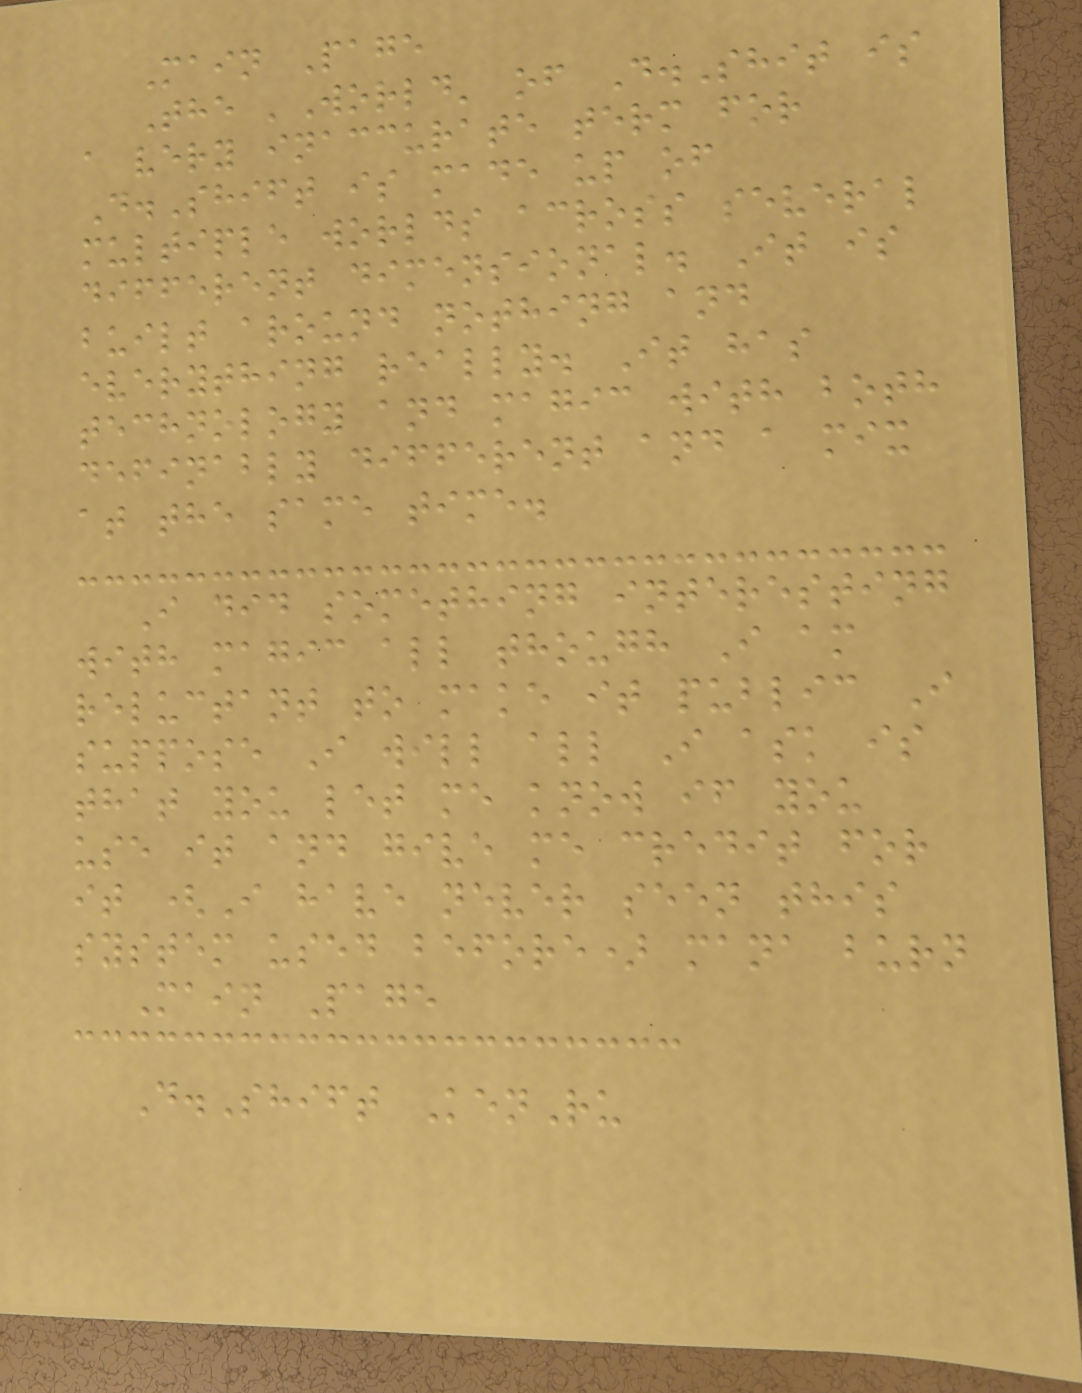Main Page
The 'World' of D.Shit is
a very inaccurate term for
D.Shift is made up of
multiple worlds across several
different dimensional. It is
built around nothing and
everything really. It has
technology and magic with both
definably different and a mix
at the same time.
I did something interesting
with magic all though I am
reluctant to make it public I
suppose I will all I ask is
that you let me know if you
use it and give me credit for
it (I have never seen this
system used before) mana burn
Main Page
D.Shift KenRu
